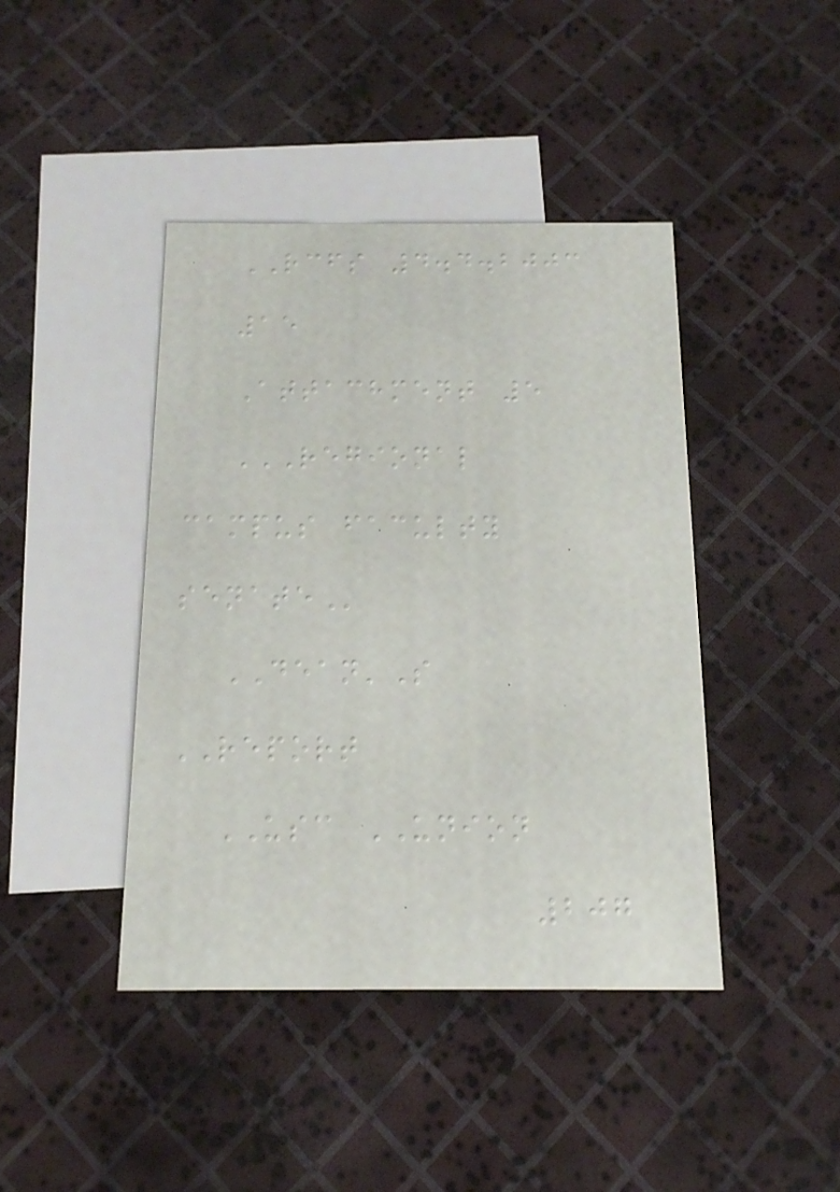RCFS 4.4.2003
15
Attachment 5
REGIONAL
CAMPUS FACULTY
SENATE
DEAN'S
REPORT
USC UNION
207
